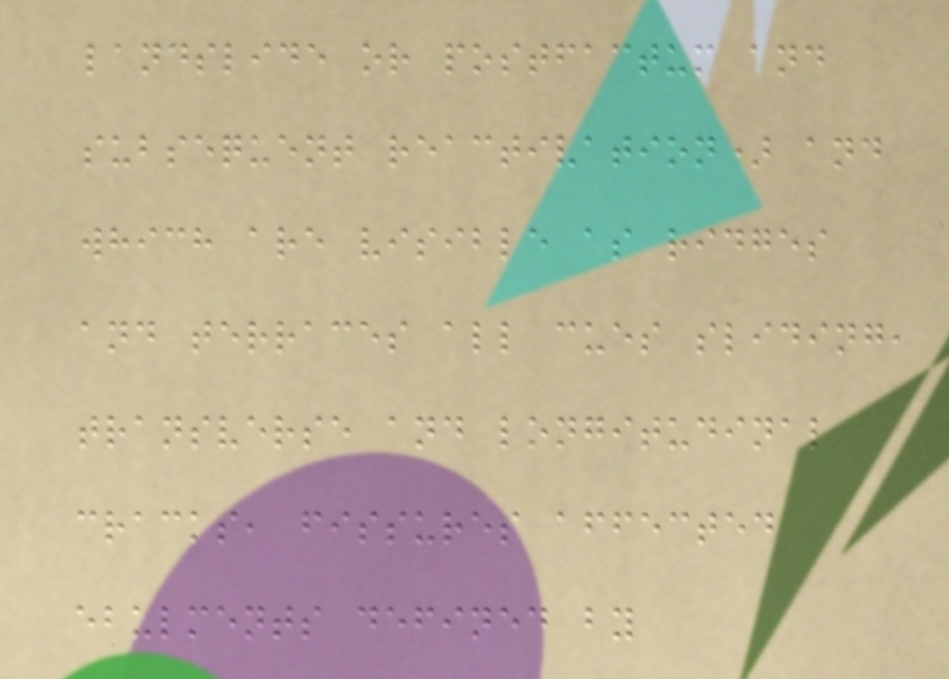landslide or postfactum and
subsequent reactivation) and
which are visible as ridges
and terraces all cues sliding,
transverse and longitudinal
cracks, fissures affected
ebulments defined by
